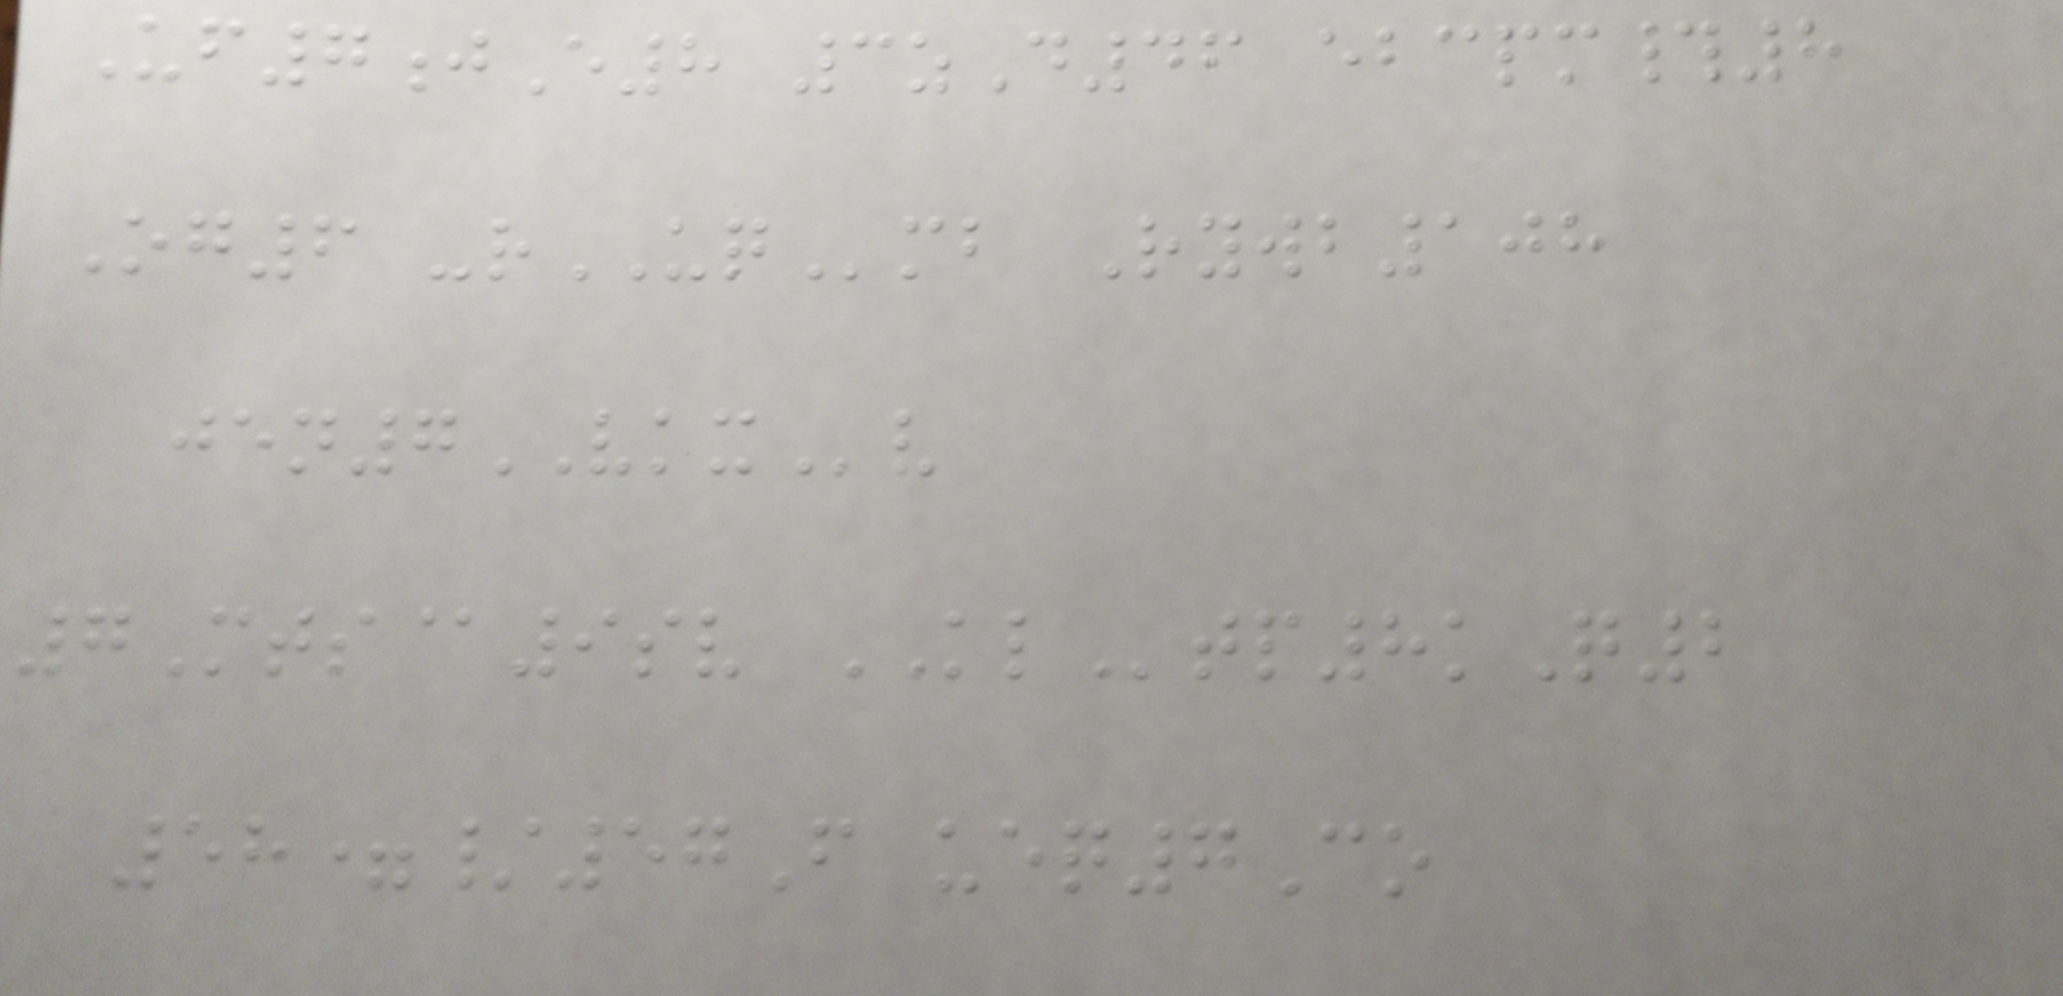Uf7jE8 3zD46 ebcpm#8
Og6 -rUQmb Rywb108
jen7VKXv
7Mts@9sv KLtp8kQ2
58=/57F ueq7Co
